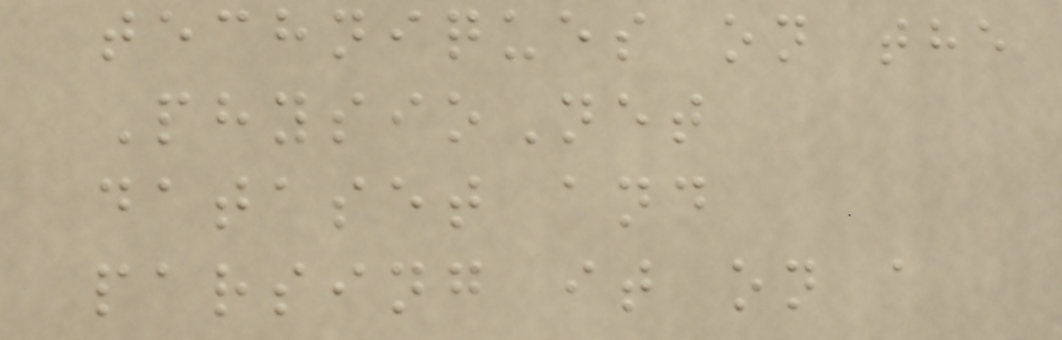techniques on the
PhysioNet
dataset and
parsing it on a
